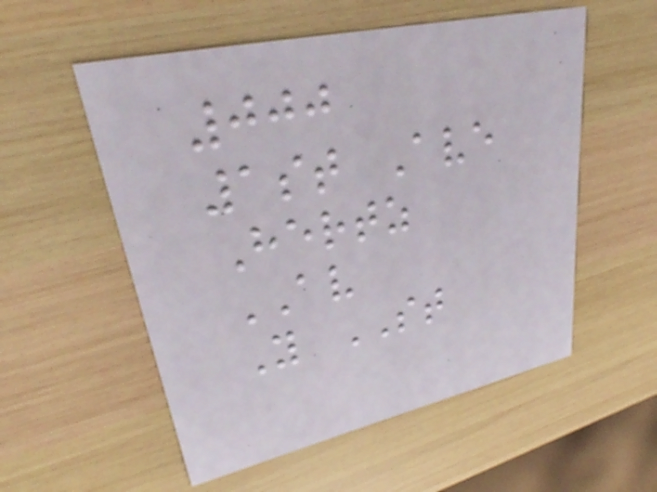000
1st Ave
Hertz
AV
Y ST
